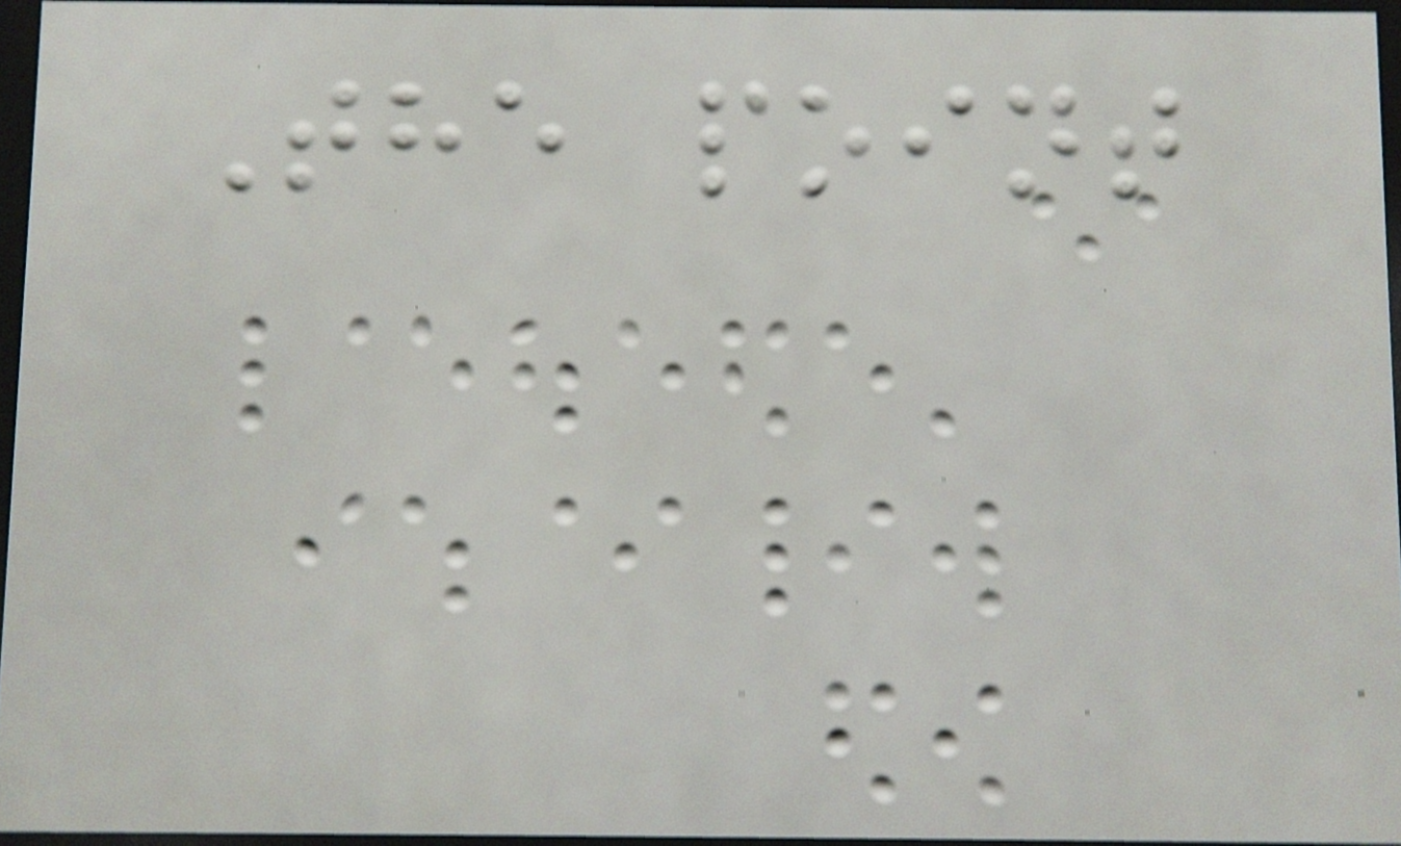The point
